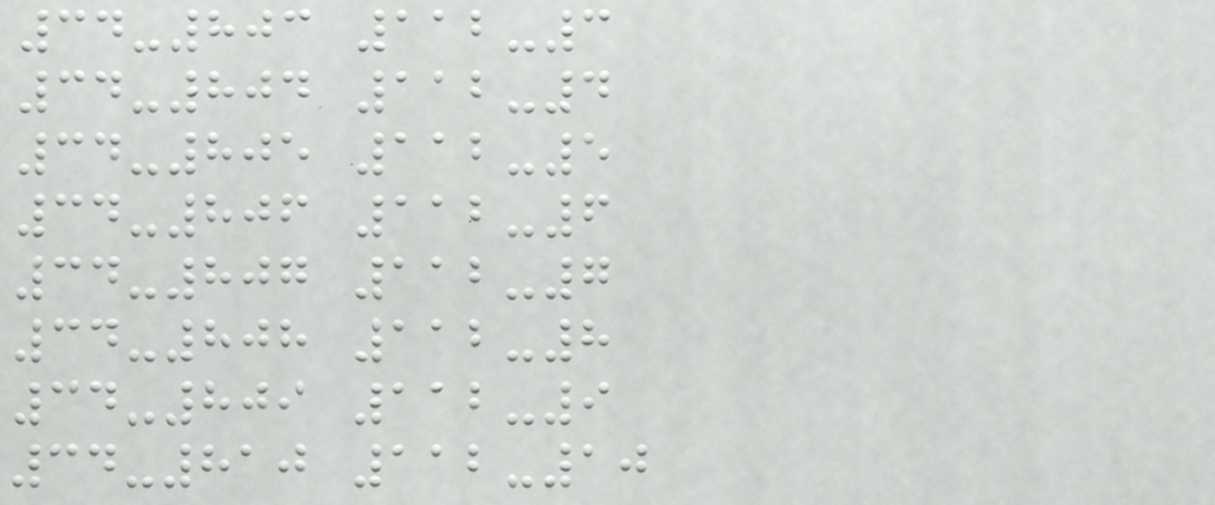34-803 112-3
34-804 112-4
34-805 112-5
34-806 112-6
34-807 112-7
34-808 112-8
34-809 112-9
34-810 112-10
